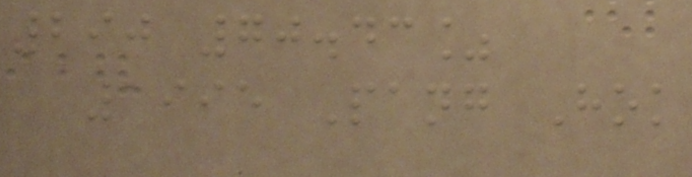290 70.43%
1995 Pang Hok
